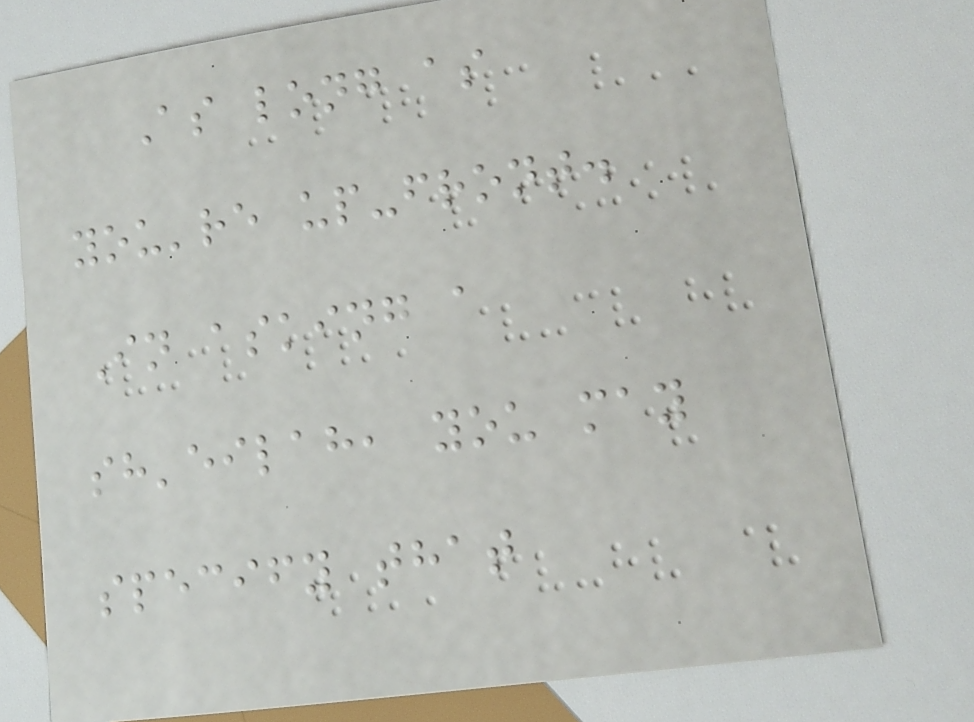As long as
you're up-front.
In asking a
sh'eilah, you may
specify that
